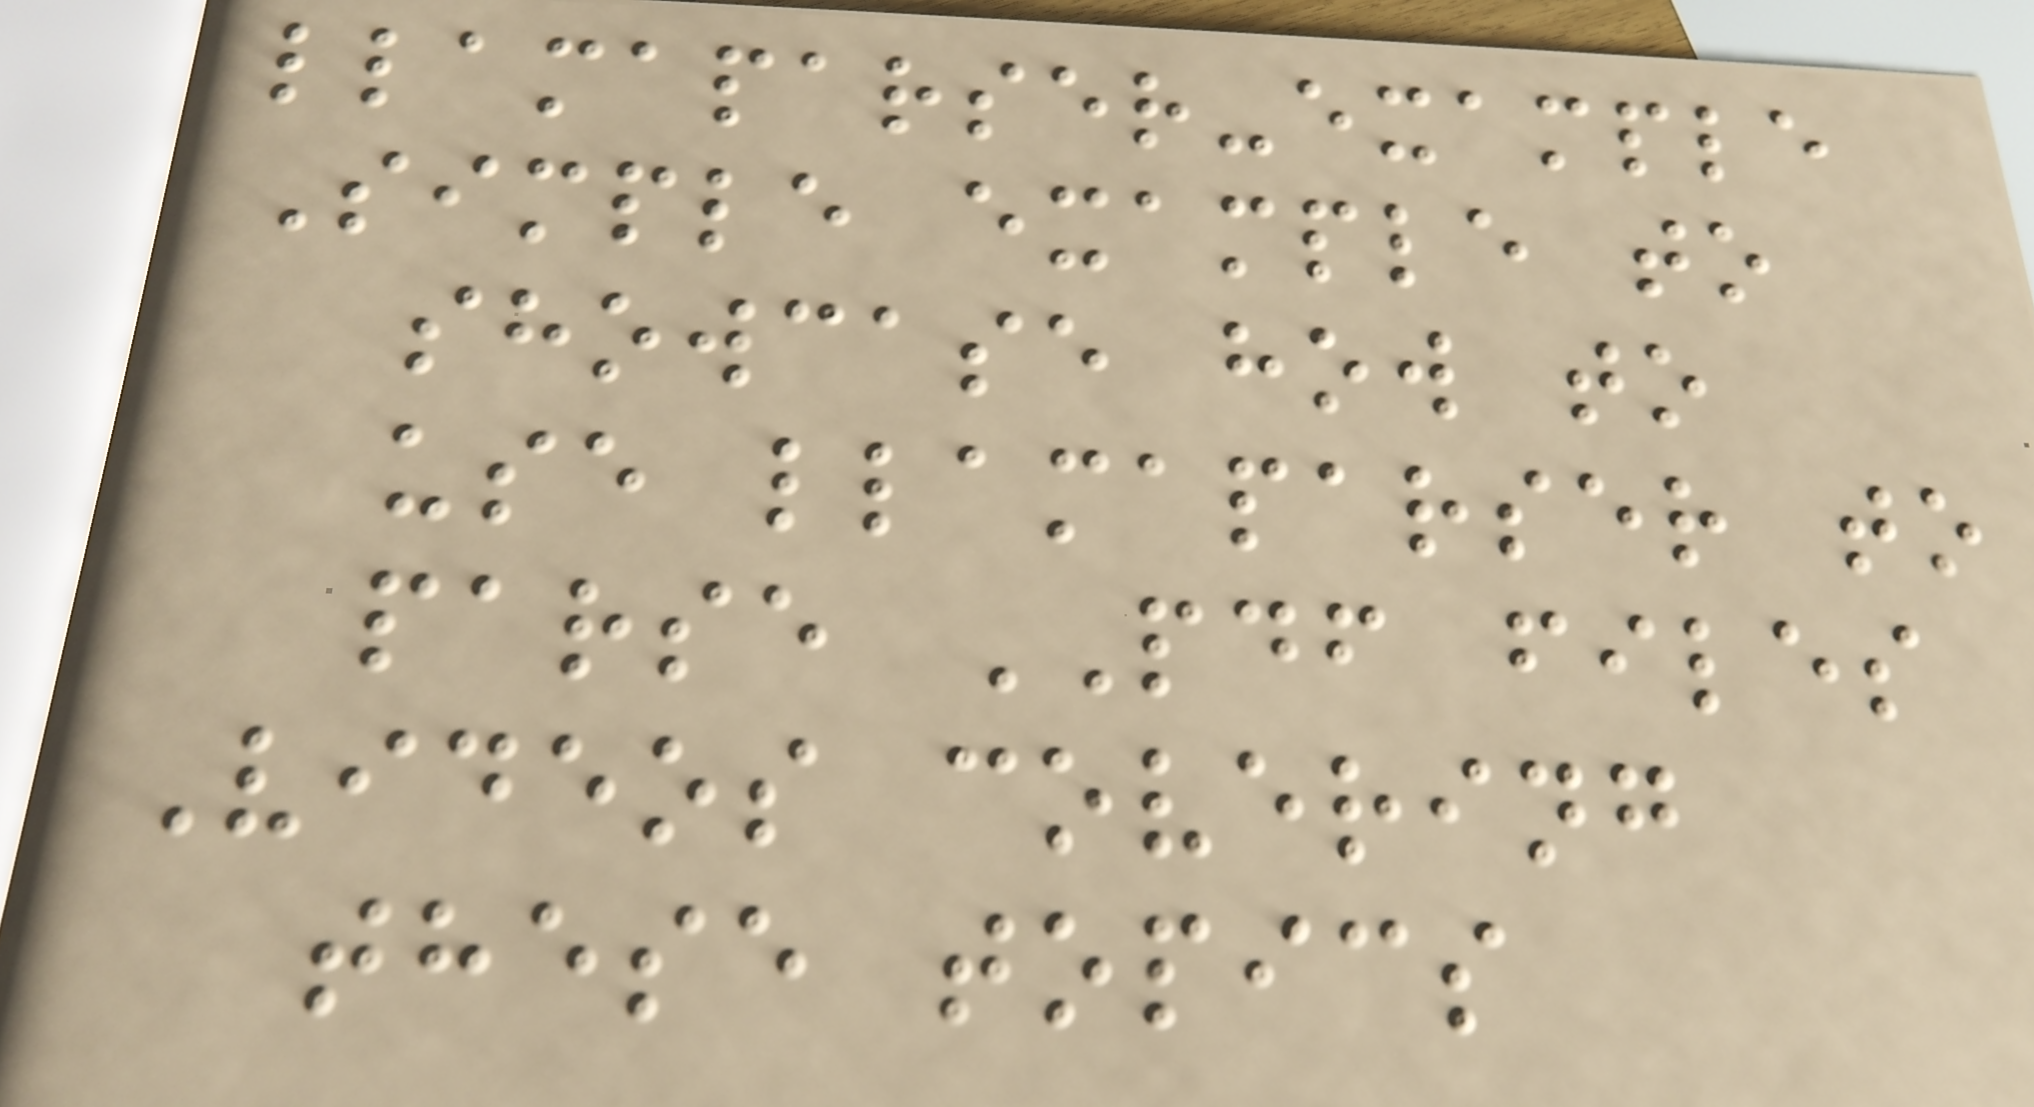llamaparser-example
Simple example to
showcase how to
use llamaparser to
parse PDF files
Videos covering
these topics
